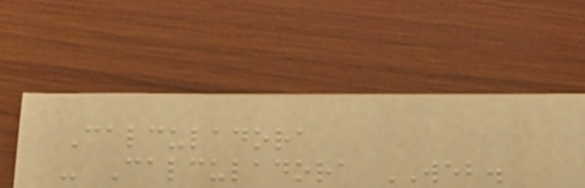Calculadora
- Calculadora WEB.
